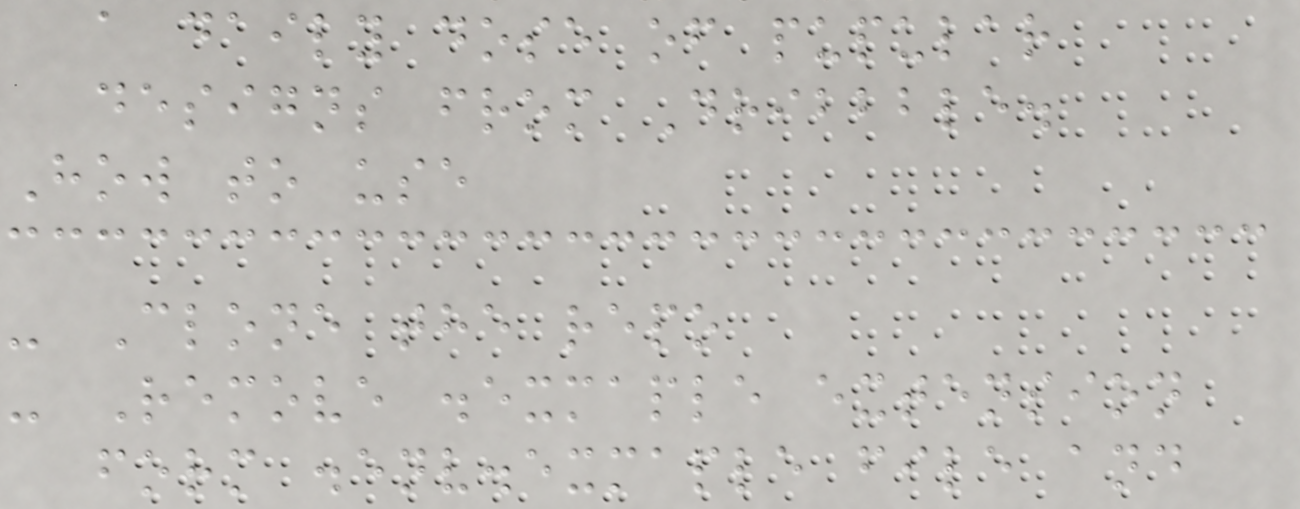a daily dose of pupular
designs from Dribbble.
How to use
- Clone the repo
- Remove .exmaple extension
form .env.exmaple file and
